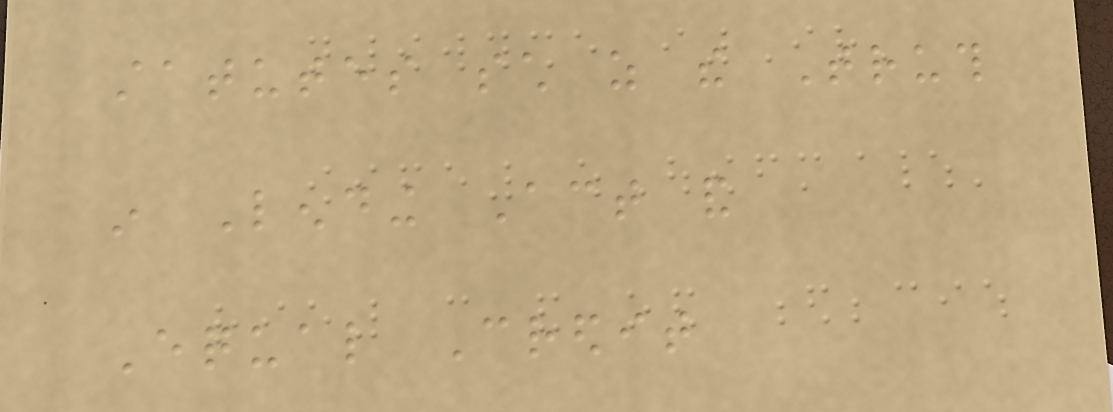statutes such as the Truth
in Lending Act and
Equal Credit
